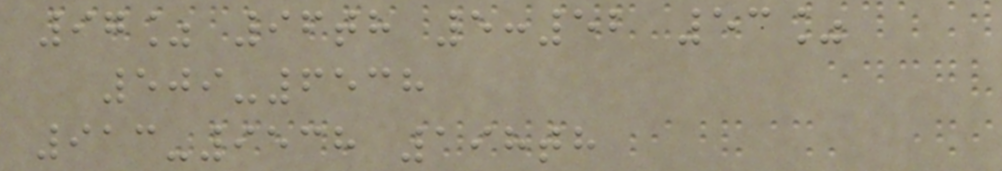97% 96th 5:52 53%
509-6538
913-9538 198th
